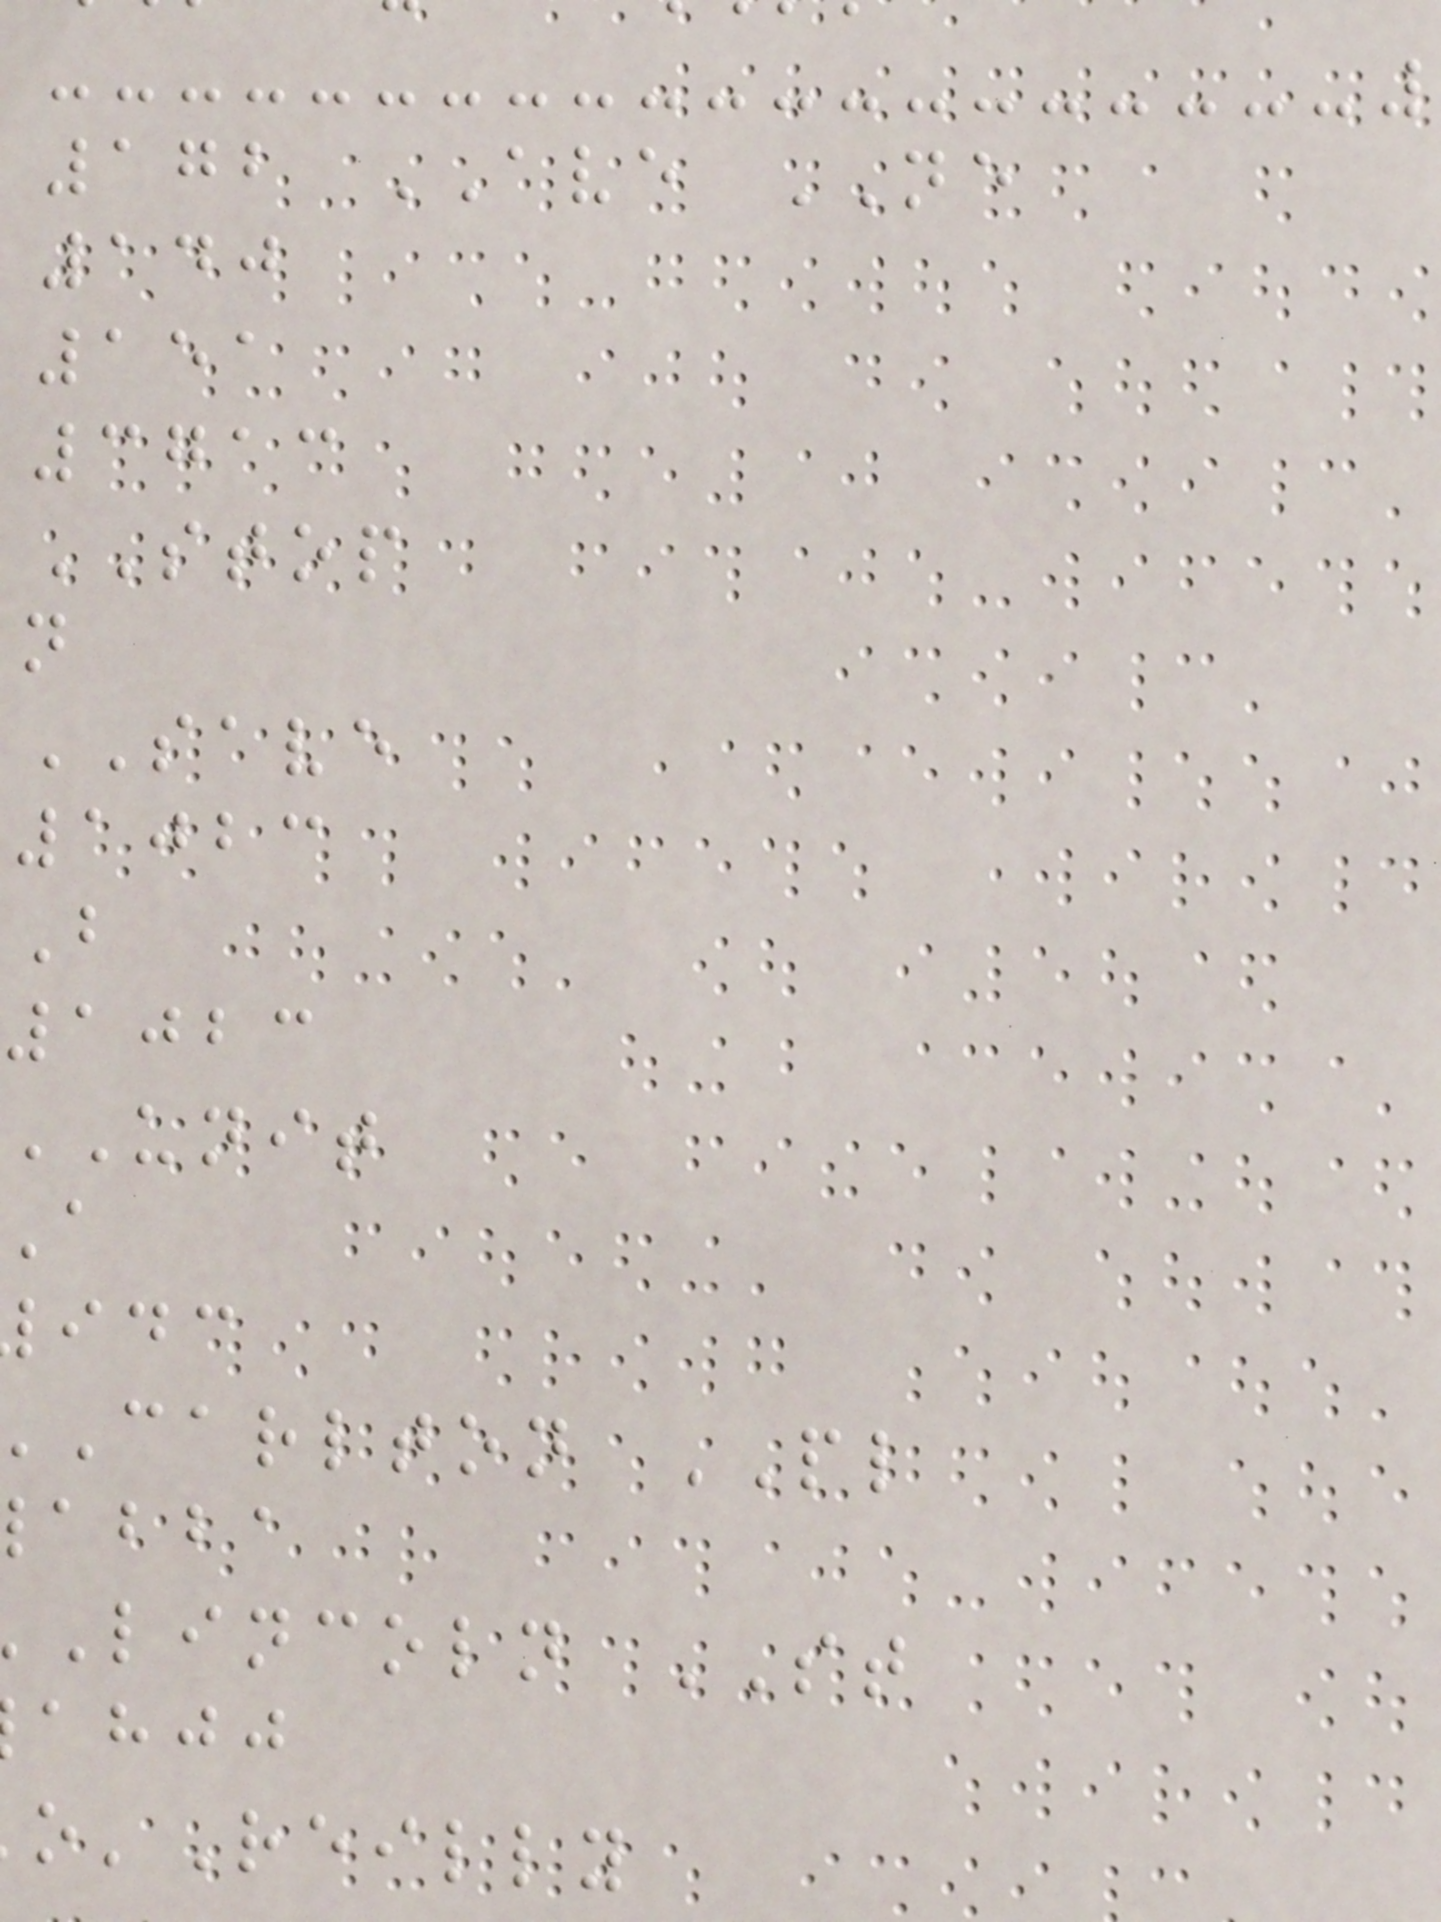172 AVE NE
140
151
3713
STOP
n
SAVE
1023
B
1023
UNIT
carlton PL
abba
lincoln ST
ahjj
'Reilly
